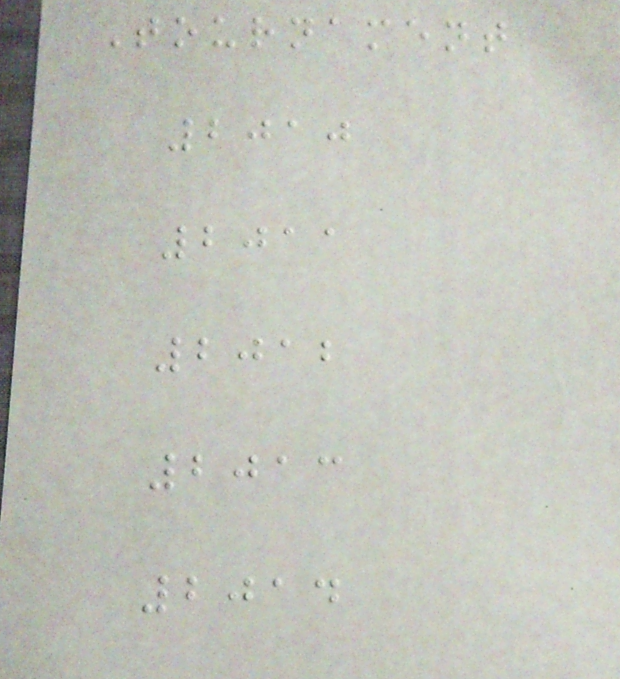Tournament
2010
2011
2012
2013
2014
